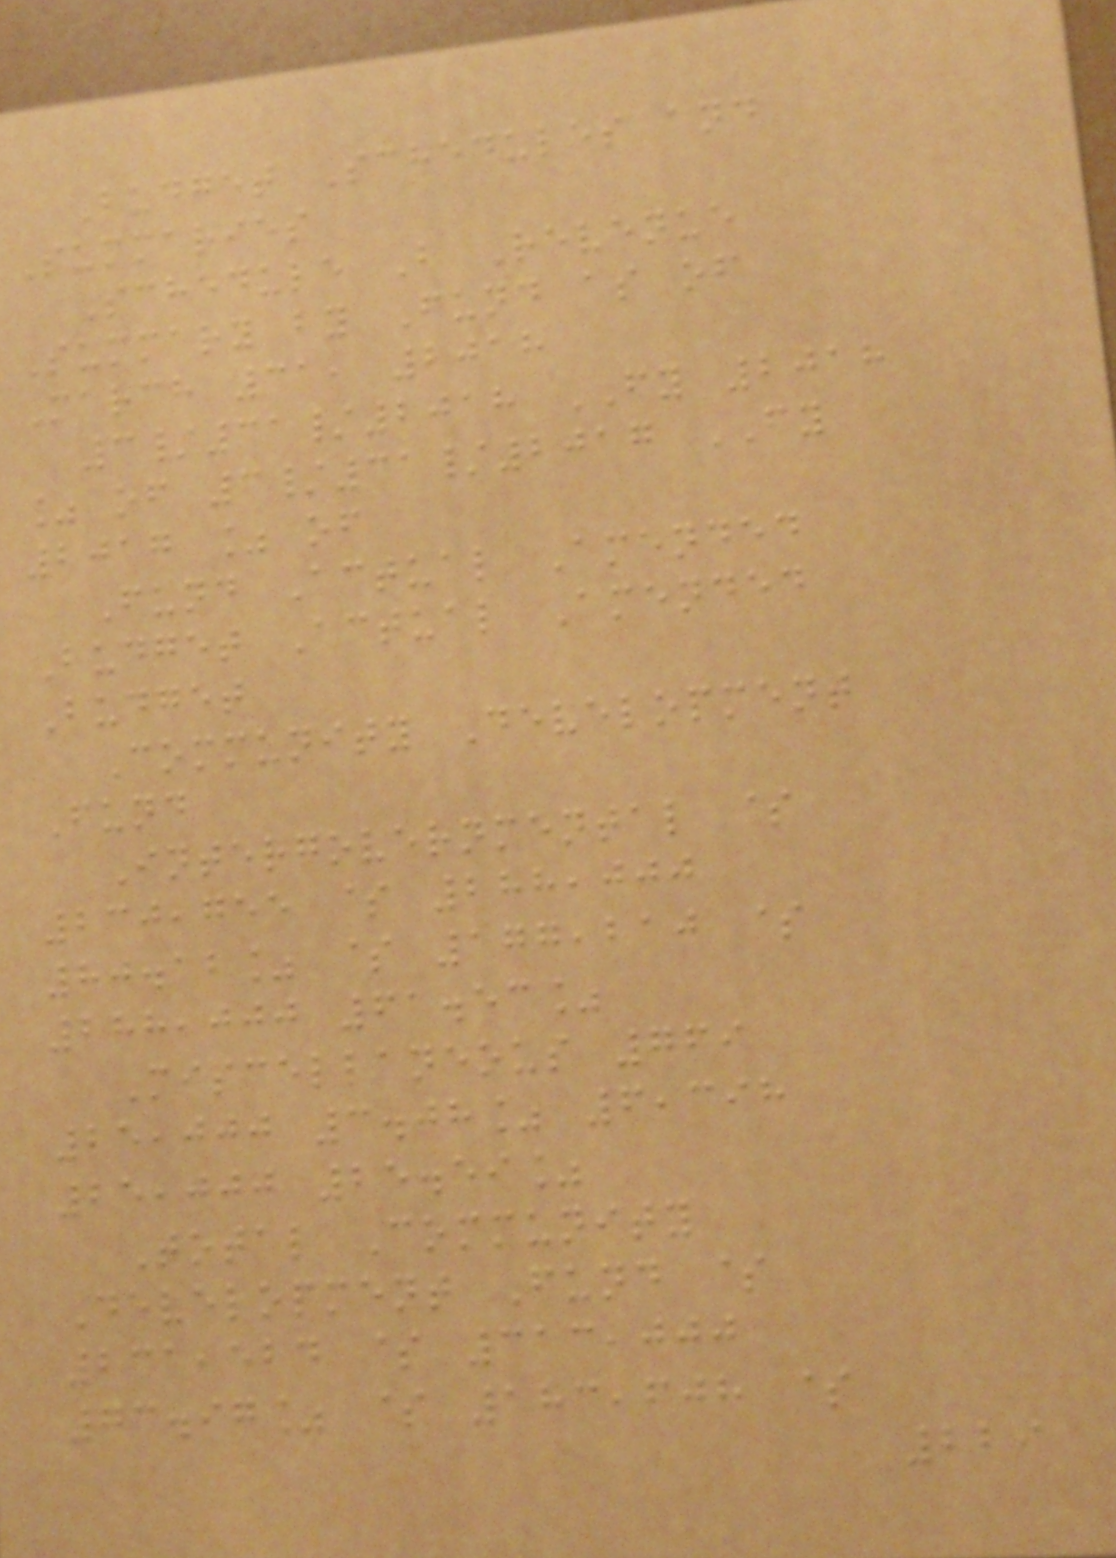Budget Schedules and
Summaries
Schedule B Revenue
Summary by Fund as of
March 31, 2018
3/31/2018 FY 2018
% of 3/31/2017 FY
2017 % of
Fund Actual Amended
Budget Actual Amended
Budget
Community Development
Fund
Intergovernmental $
230,755 $ 288,000
80.12% $ 177,210 $
288,000 61.53%
Miscellaneous 769
25,000 3.08% 6,398
25,000 25.59%
Total Community
Development Fund $
231,524 $ 313,000
73.97% $ 183,608 $
229
